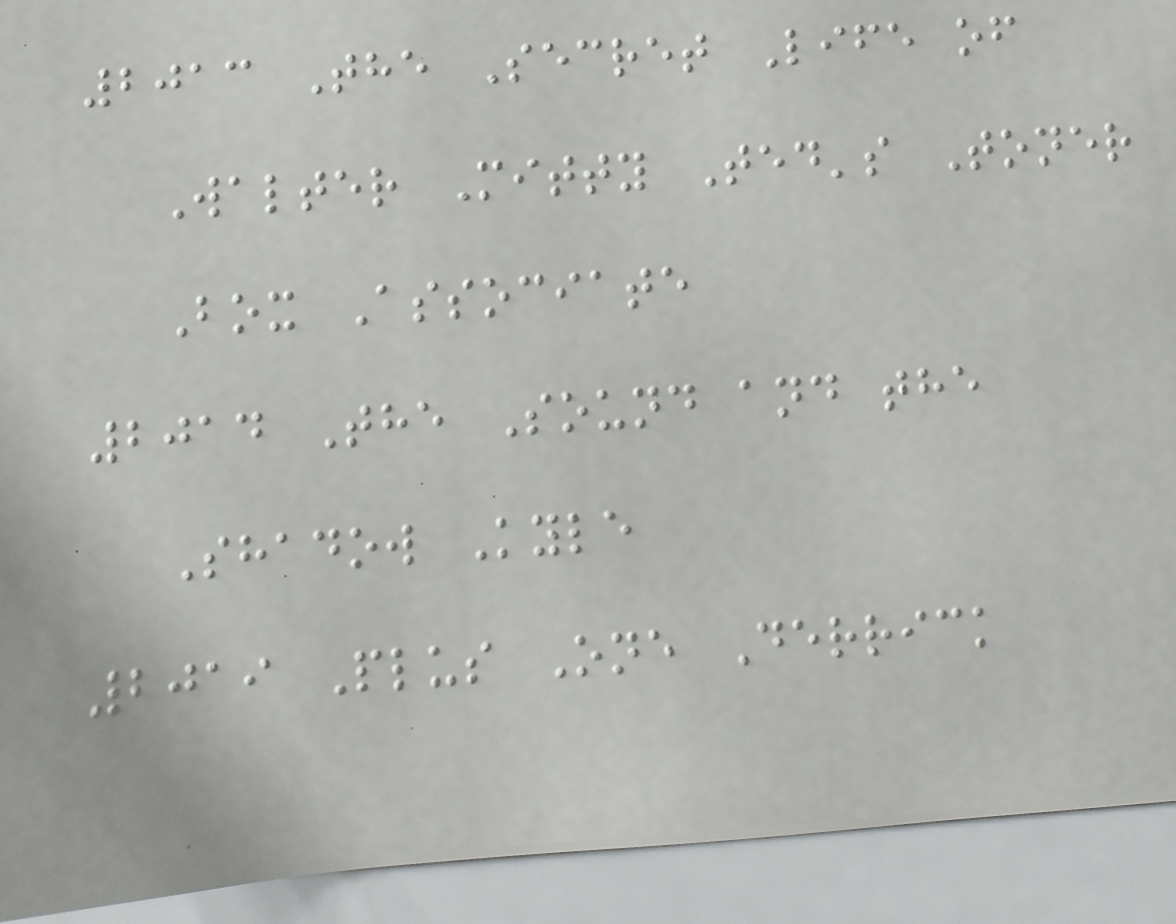2013 The Secret Life of
Walter Mitty Ted's Toner
Box Associate
2014 The Sound and the
Shadow Kyle
2019 Plus One Derrick
